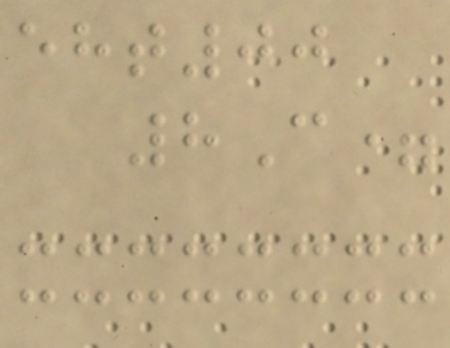eht00
8C=
